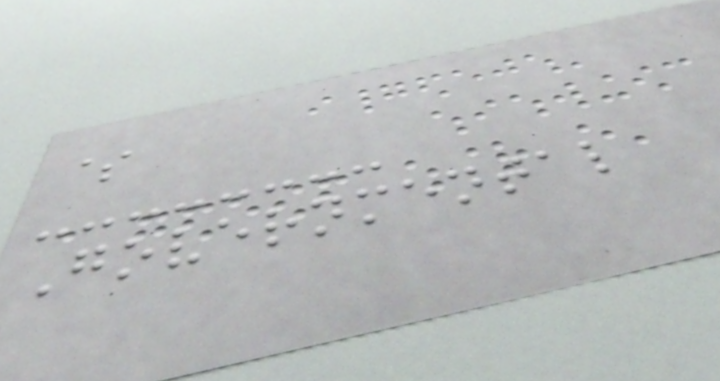$
Governmental
